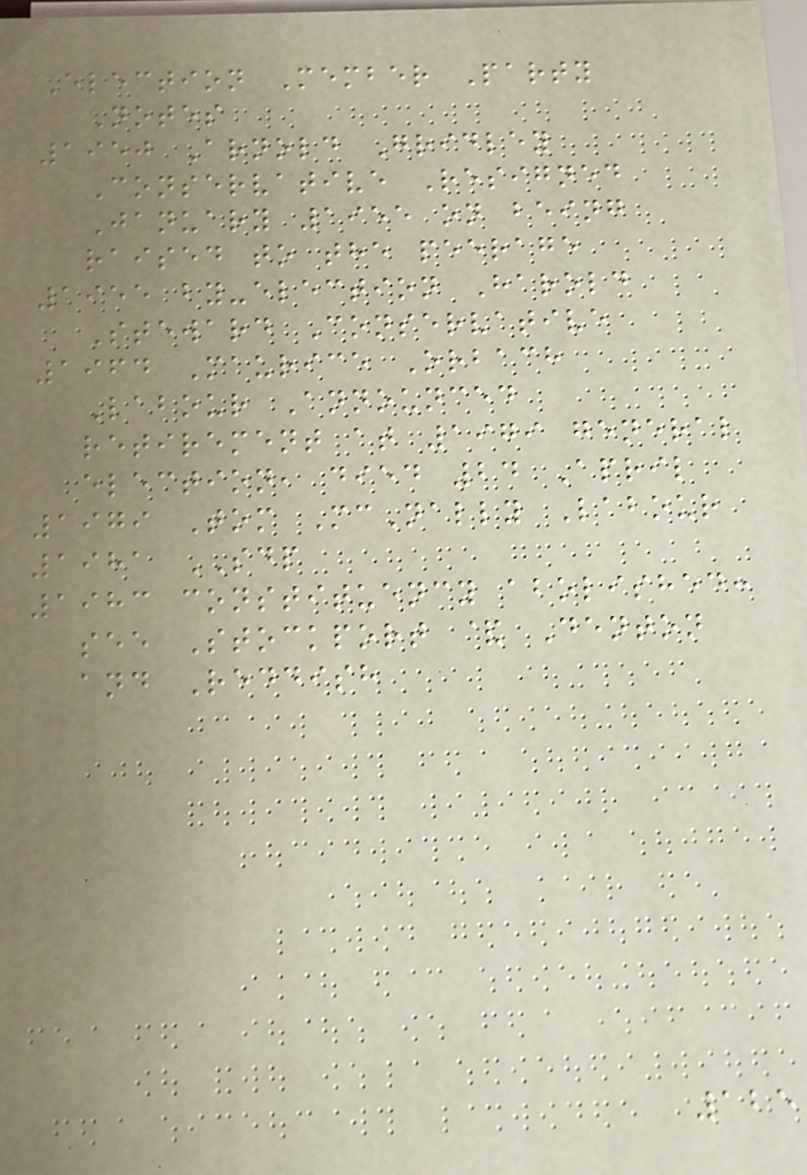Election Member Party
Notes
1950 Arnold Gridley
Conservative Resigned
January 1955 on being
raised to the peerage
1955 by-election Harold
Steward Conservative
1964 Maurice Orbach
Labour Announced
retirement at 1979 general
election, died 24 April
1979 Tom McNally Labour
1981 SDP
1983 constituency abolished:
see Stockport & Denton
and Reddish
125
